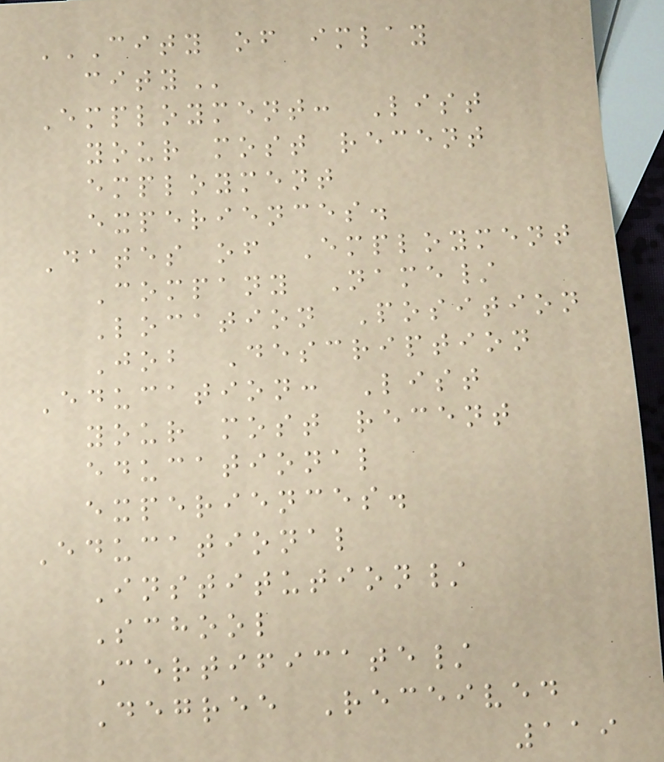CITY OF IMLAY
CITY
Employment: List
your most recent
employment
experiences.
Dates of Employment
Company Name/
Location Position
Job Description
Education: List
your most recent
educational
experiences.
Educational
Institution/
School
Certificate/
Degree Received
119
